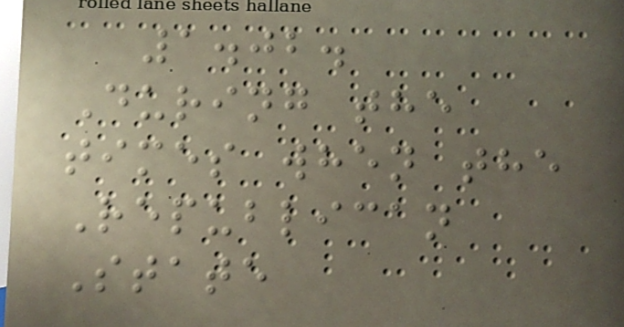1.02.
During the
times when the
Republican
State
